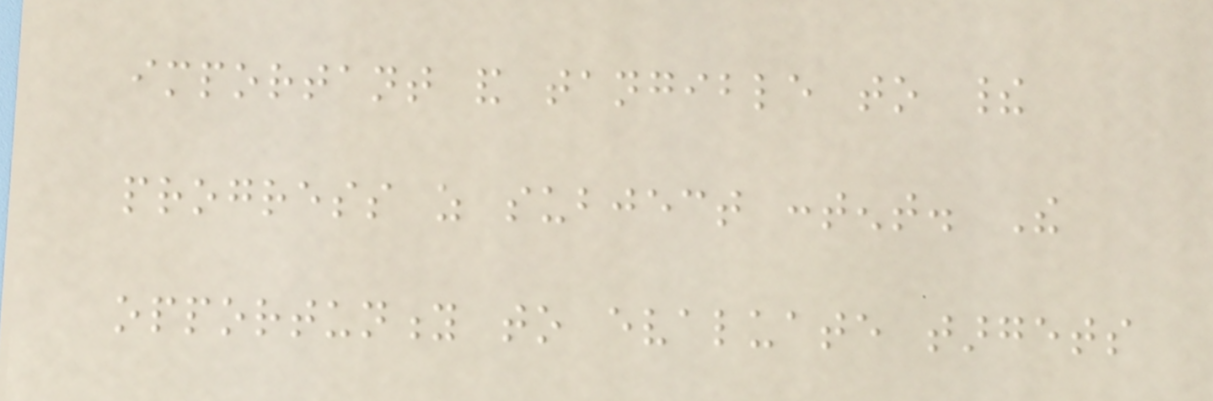important and tangible to their
progress as subject content. The
opportunity to evaluate targets
